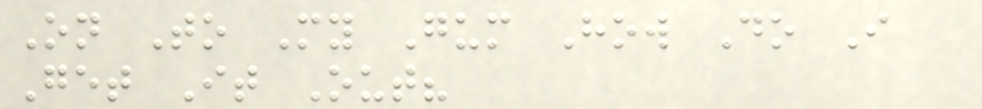On To My Gum How Do I
Get It Out?
